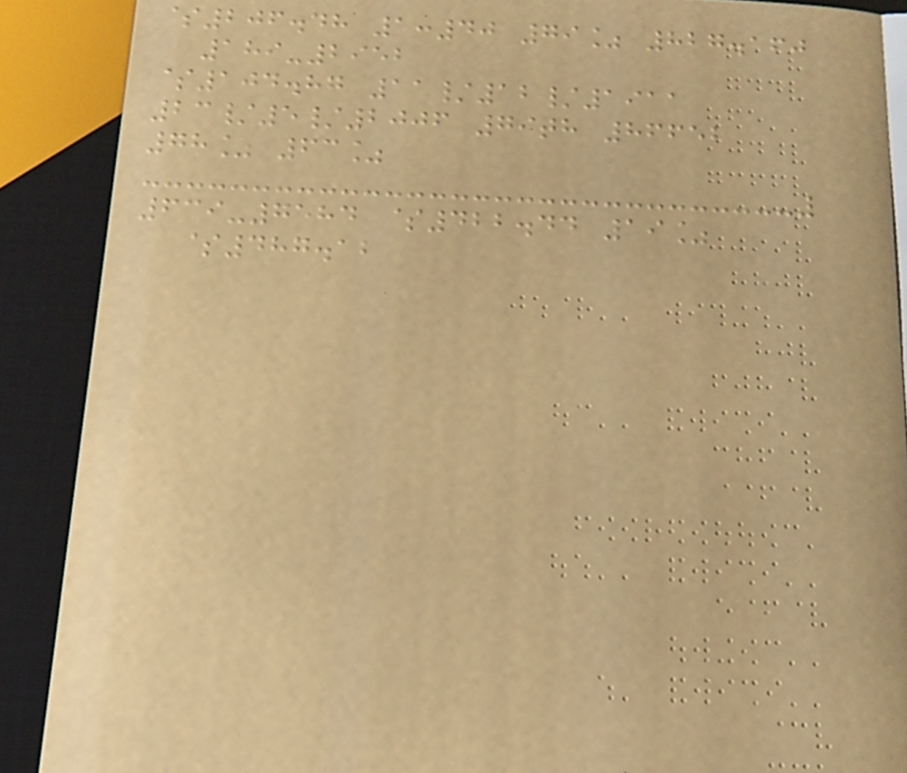$206.48 1:40 79% 827.160
189-2952
$104.87 11/12/1911
23/5/2006 79th 86652
78% 63%
639-7584 $422.44 19%
$487.12
